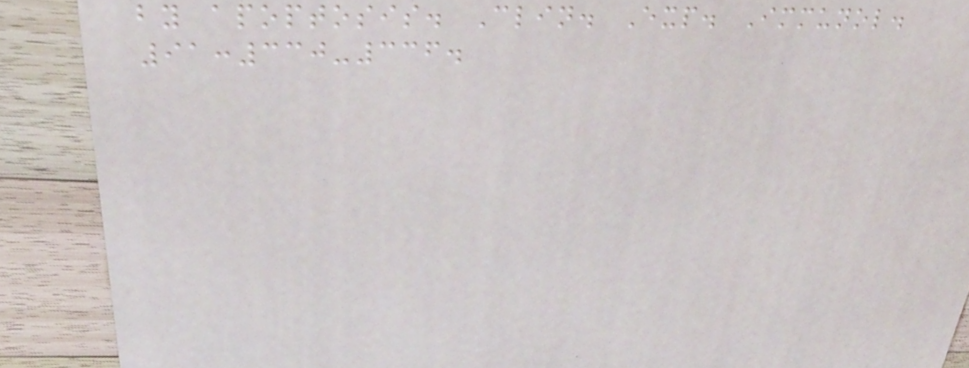by apoptosis. Clin. Exp. Immunol.
91:330-336.
